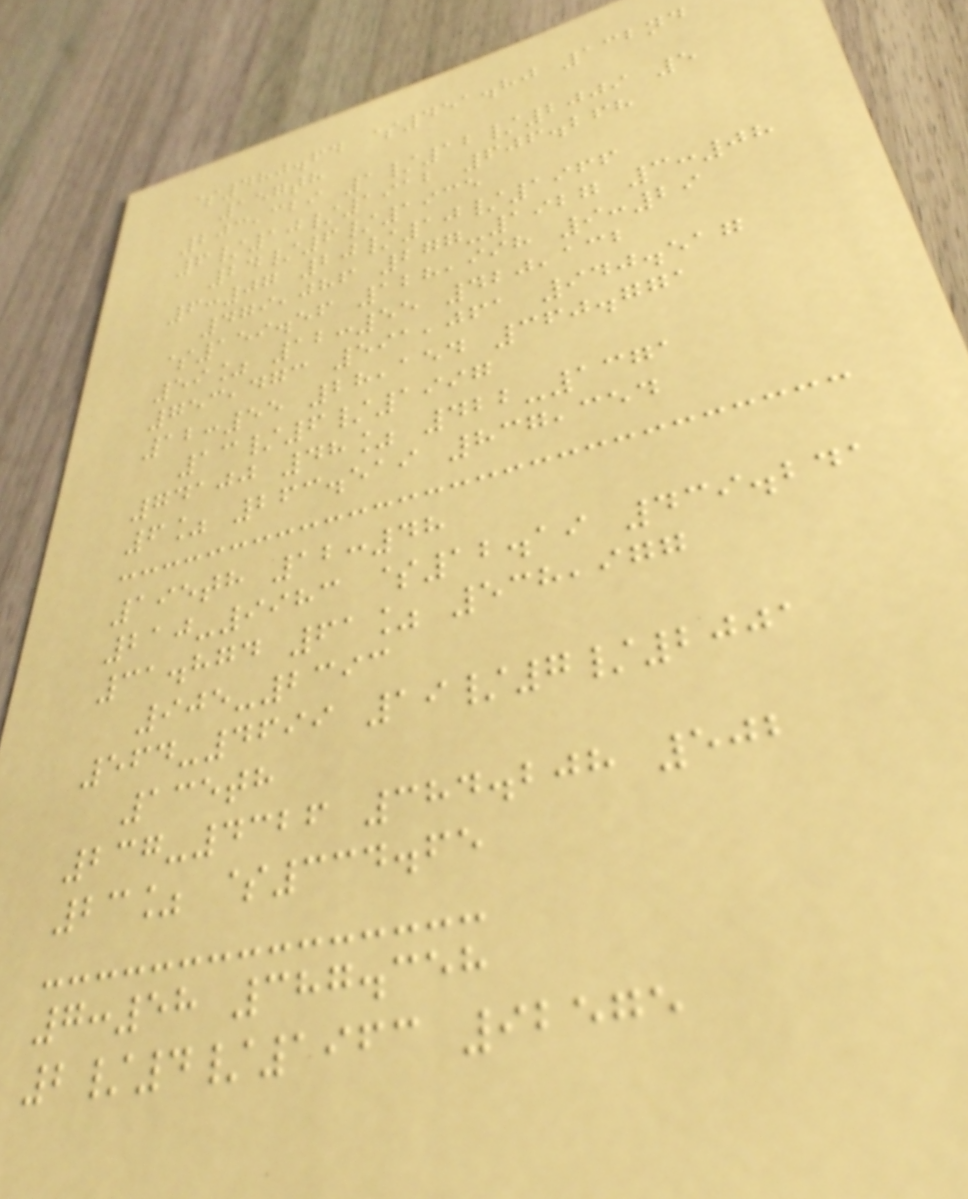$480.64 $451.80 132nd
157th
203,329 1/12/2009 5
6/10/1912 606.268
24/6/1935
6:07 20/10/1966
479,086 277-1927 3:08
$159.56 128,998 9:29
59% 12:55 420,132
753,473 591,061 940.517
12:55 28,154 360.771
13/6/1997
74100 48% 422-1371
6% 263.519 837,354
195th 12:48
210-9983 $12.19 439.241
31.874 61% 538,977
905-2393
564-4699 19/7/2001
135th
237-4326 384.208 502
23% $334.65
7:58 387.358
2/4/1963 92575
